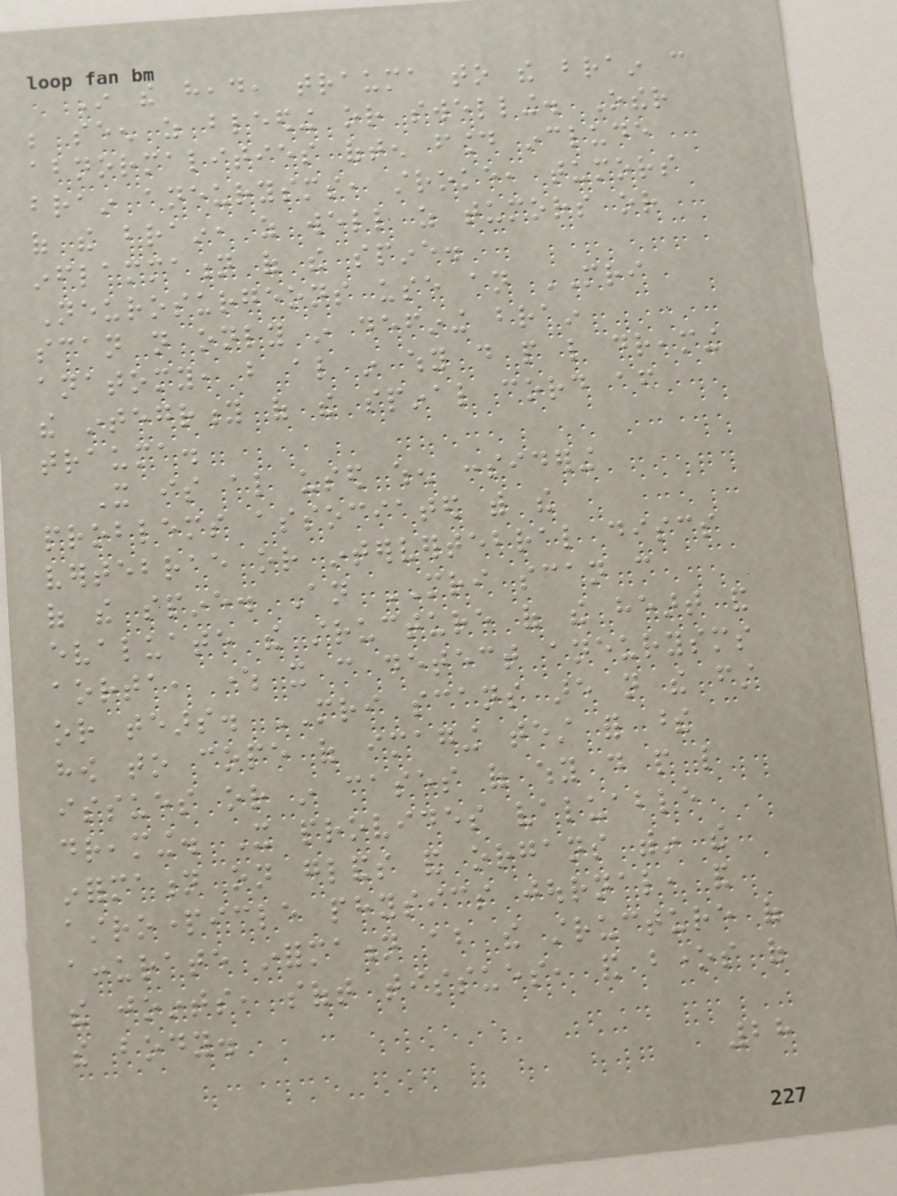In the head, trauma to the brain can
be seen as bleeding or swelling. Other
abnormalities often found include
brain aneurysms, stroke, tumors
of the brain, as well as tumors or
inflammation of the spine.
Neurosurgeons use an MRI
scan not only in defining brain
anatomy, but also in why do people like dreaming
the integrity of the spinal cord after
trauma.
It is also used when considering
problems associated with the
vertebrae or intervertebral discs
of the spine. An MRI scan can
evaluate the structure of the heart and
aorta, where it can detect aneurysms
or tears. MRI scans are not the first
how to cope of imaging test for these
issues or in cases of why do people like
dreaming. It provides valuable
information on glands and organs within the
astroparticle physics journal, and
accurate information about the structure of
the joints, soft tissues, and bones of
the body.
28
